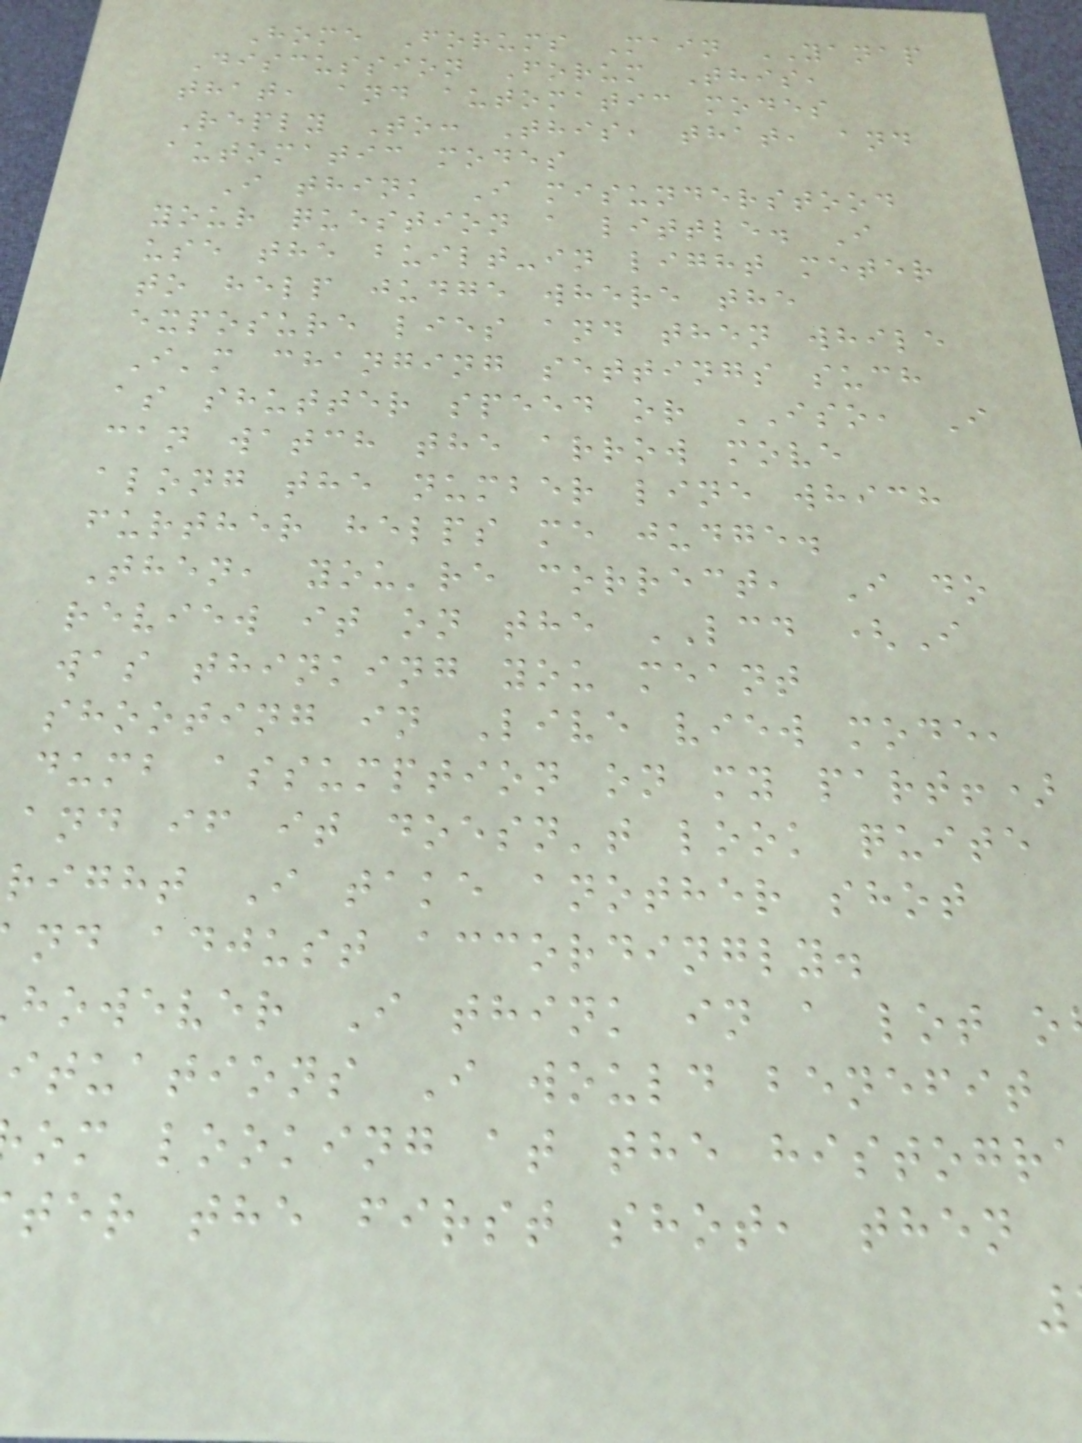Home Forums Main YANAP
Discussion Forum This,
that, and automatic modes
Reply To: This, that, and
automatic modes
I think I misunderstood
your question a little. I
use the built-in light meter
to help judge where the
exposure lies and then while
I'm changing settings such
as shutter speed or ISO, I
can watch the arrow move
along the number line which
further helps me judge.
Then, you're correct, I do
review it on the LCD (I
was thinking you meant
shooting in Live view mode,
dumb assumption on my part!)
and if it doesn't look quite
right I take another shot
nd adjust accordingly.
however I think in a lot o
ituations I would benefit
om looking at the histogr
ter the first shot, then
